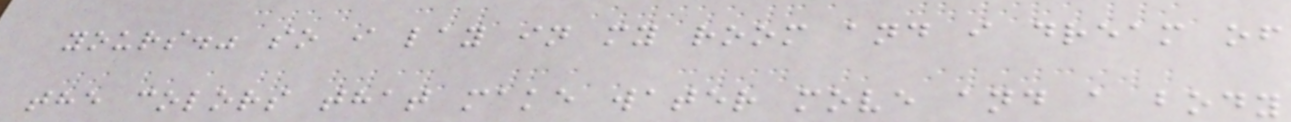yours." so i lay in my room and i dream of
the colors that make water move and a body
